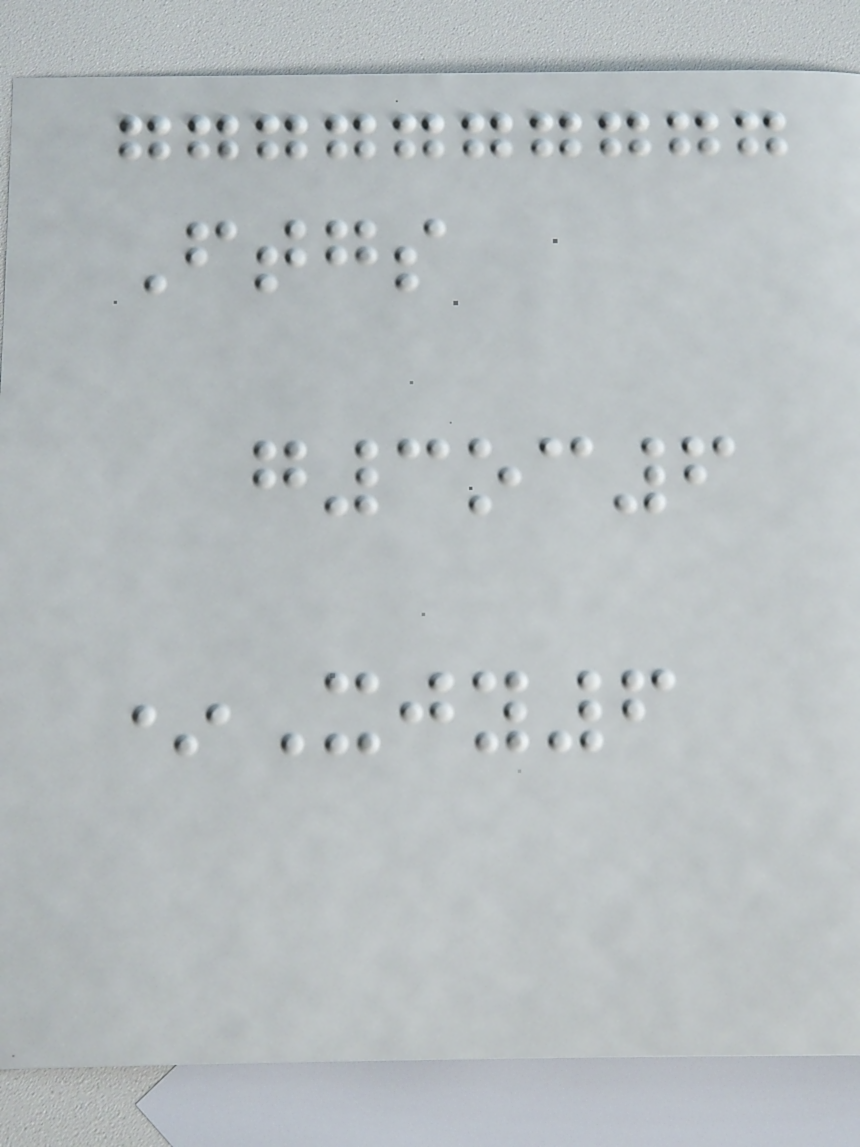Ftgs
g3oc6
*Xjy6
